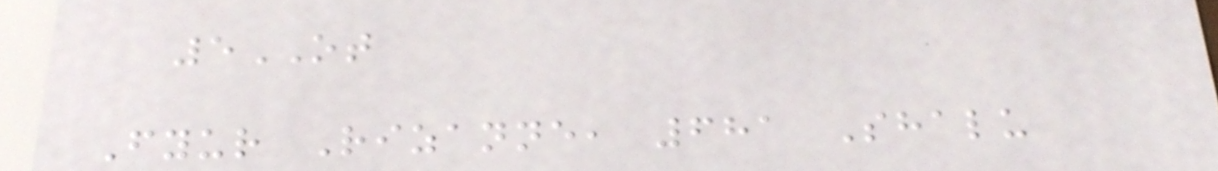5OT
Fyur Rizanne, 681 Shalu
